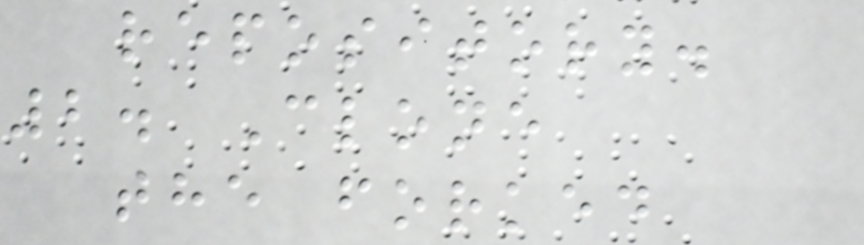repository.
2. Clone
the forked
